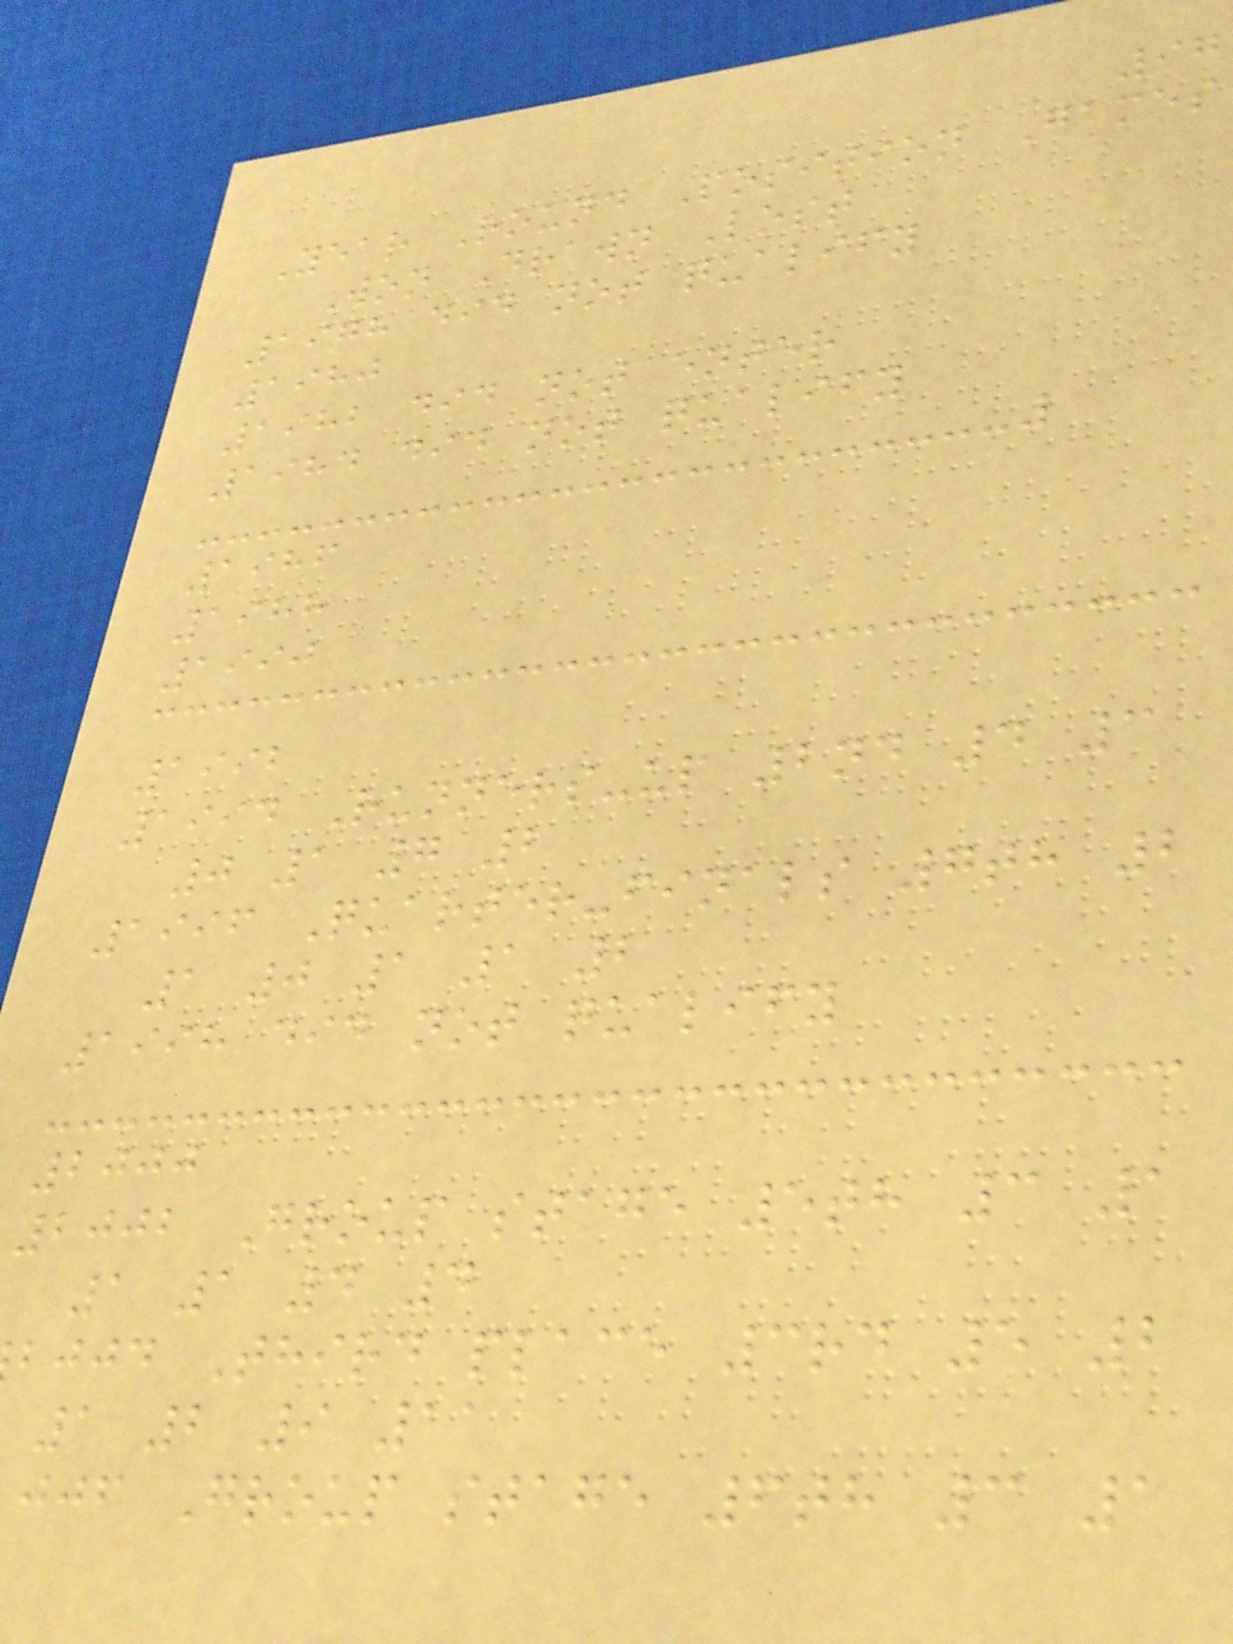97
Year Round Position Games
Won Drawn Lost
1978 did not qualify
1980
1982 did not enter
1984 did not qualify
1986
1988
1990
1992
1994 Runners-up 2nd 4 3
0 1 7 2
1996 Quarter-finals 7th 2
1 0 1 1 2
1998 did not qualify
2000
2002 Group stage 5th 3 1
1 1 4 4
bjjd Third place 3rd 5 2
1 2 9 11
jjf Group stage 6th 3 1
